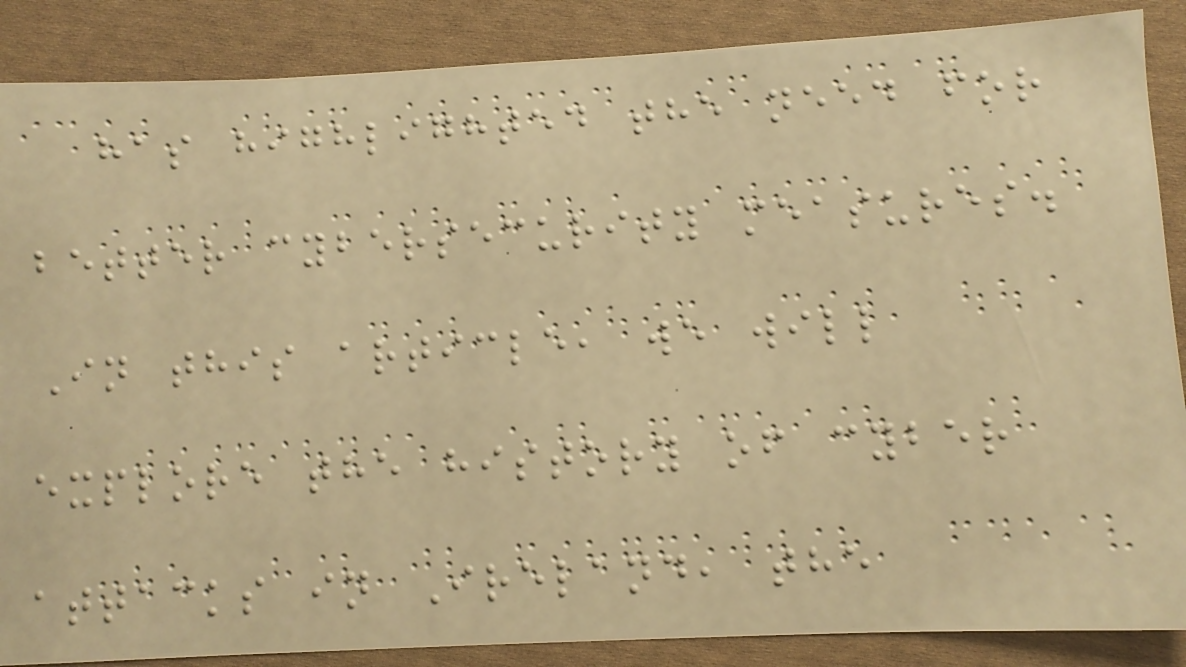has highlighted the need for
better cybersecurity measures.
In this article, we will
explore the history of cyber
attacks in Ireland, the
